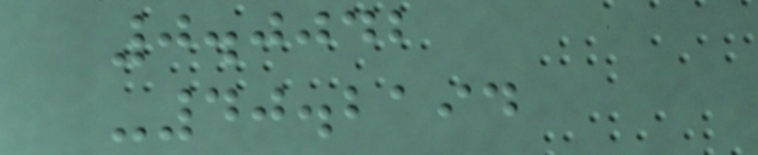0.0042
-40.2194
